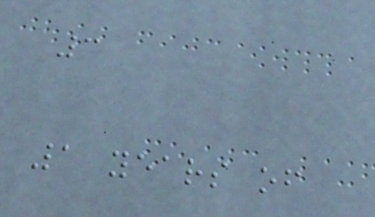3
1 years of
